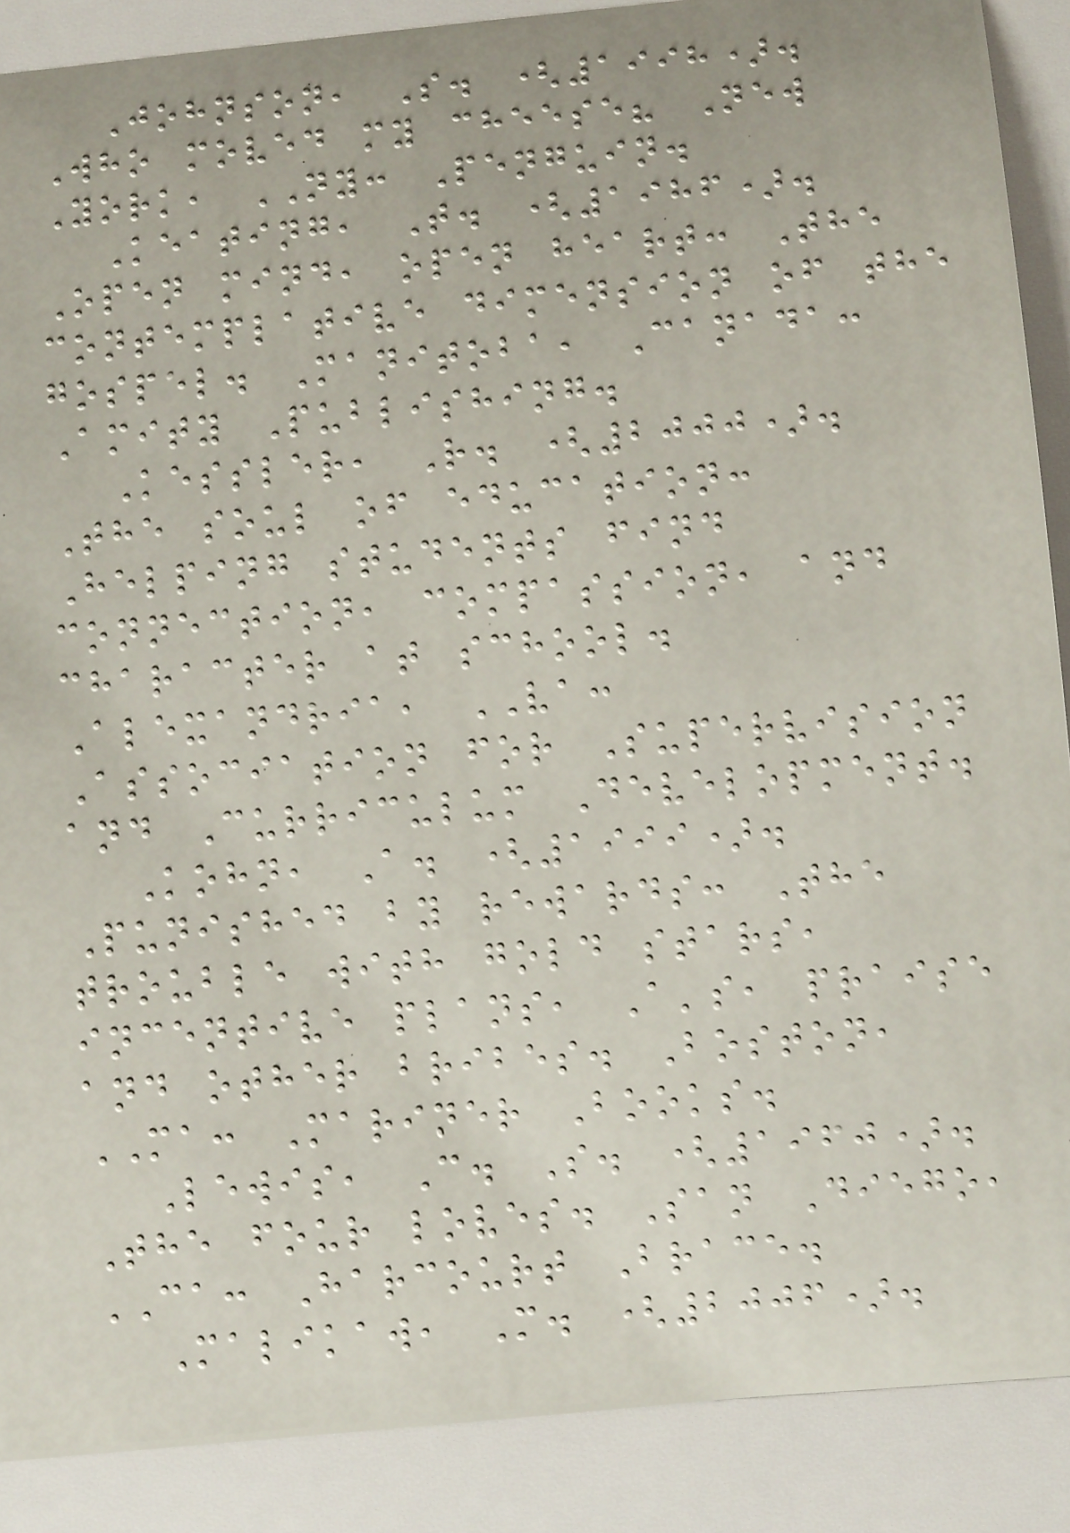Johnson, S. (1998).
Who moved my cheese? New
York, NY: Penguin.
Keating, T. (1986).
Open mind, open heart: The
contemplative dimension of the
gospel. Manitoba, Canada:
Amity Publishing.
Kessler, R. (2000).
The soul of education:
Helping students find
connection, compassion, and
character at school.
Alexandria, VA:
Association for Supervision
and Curriculum Development.
Kohn, A. (1999).
Punished by rewards: The
trouble with gold stars,
incentive plans, A's, praise
and other bribes. Boston,
MA: Mariner Books.
Lewis, C. S. (1960).
The four loves. San Diego,
CA: Harcourt Brace.
Malikaw, M. (2006).
